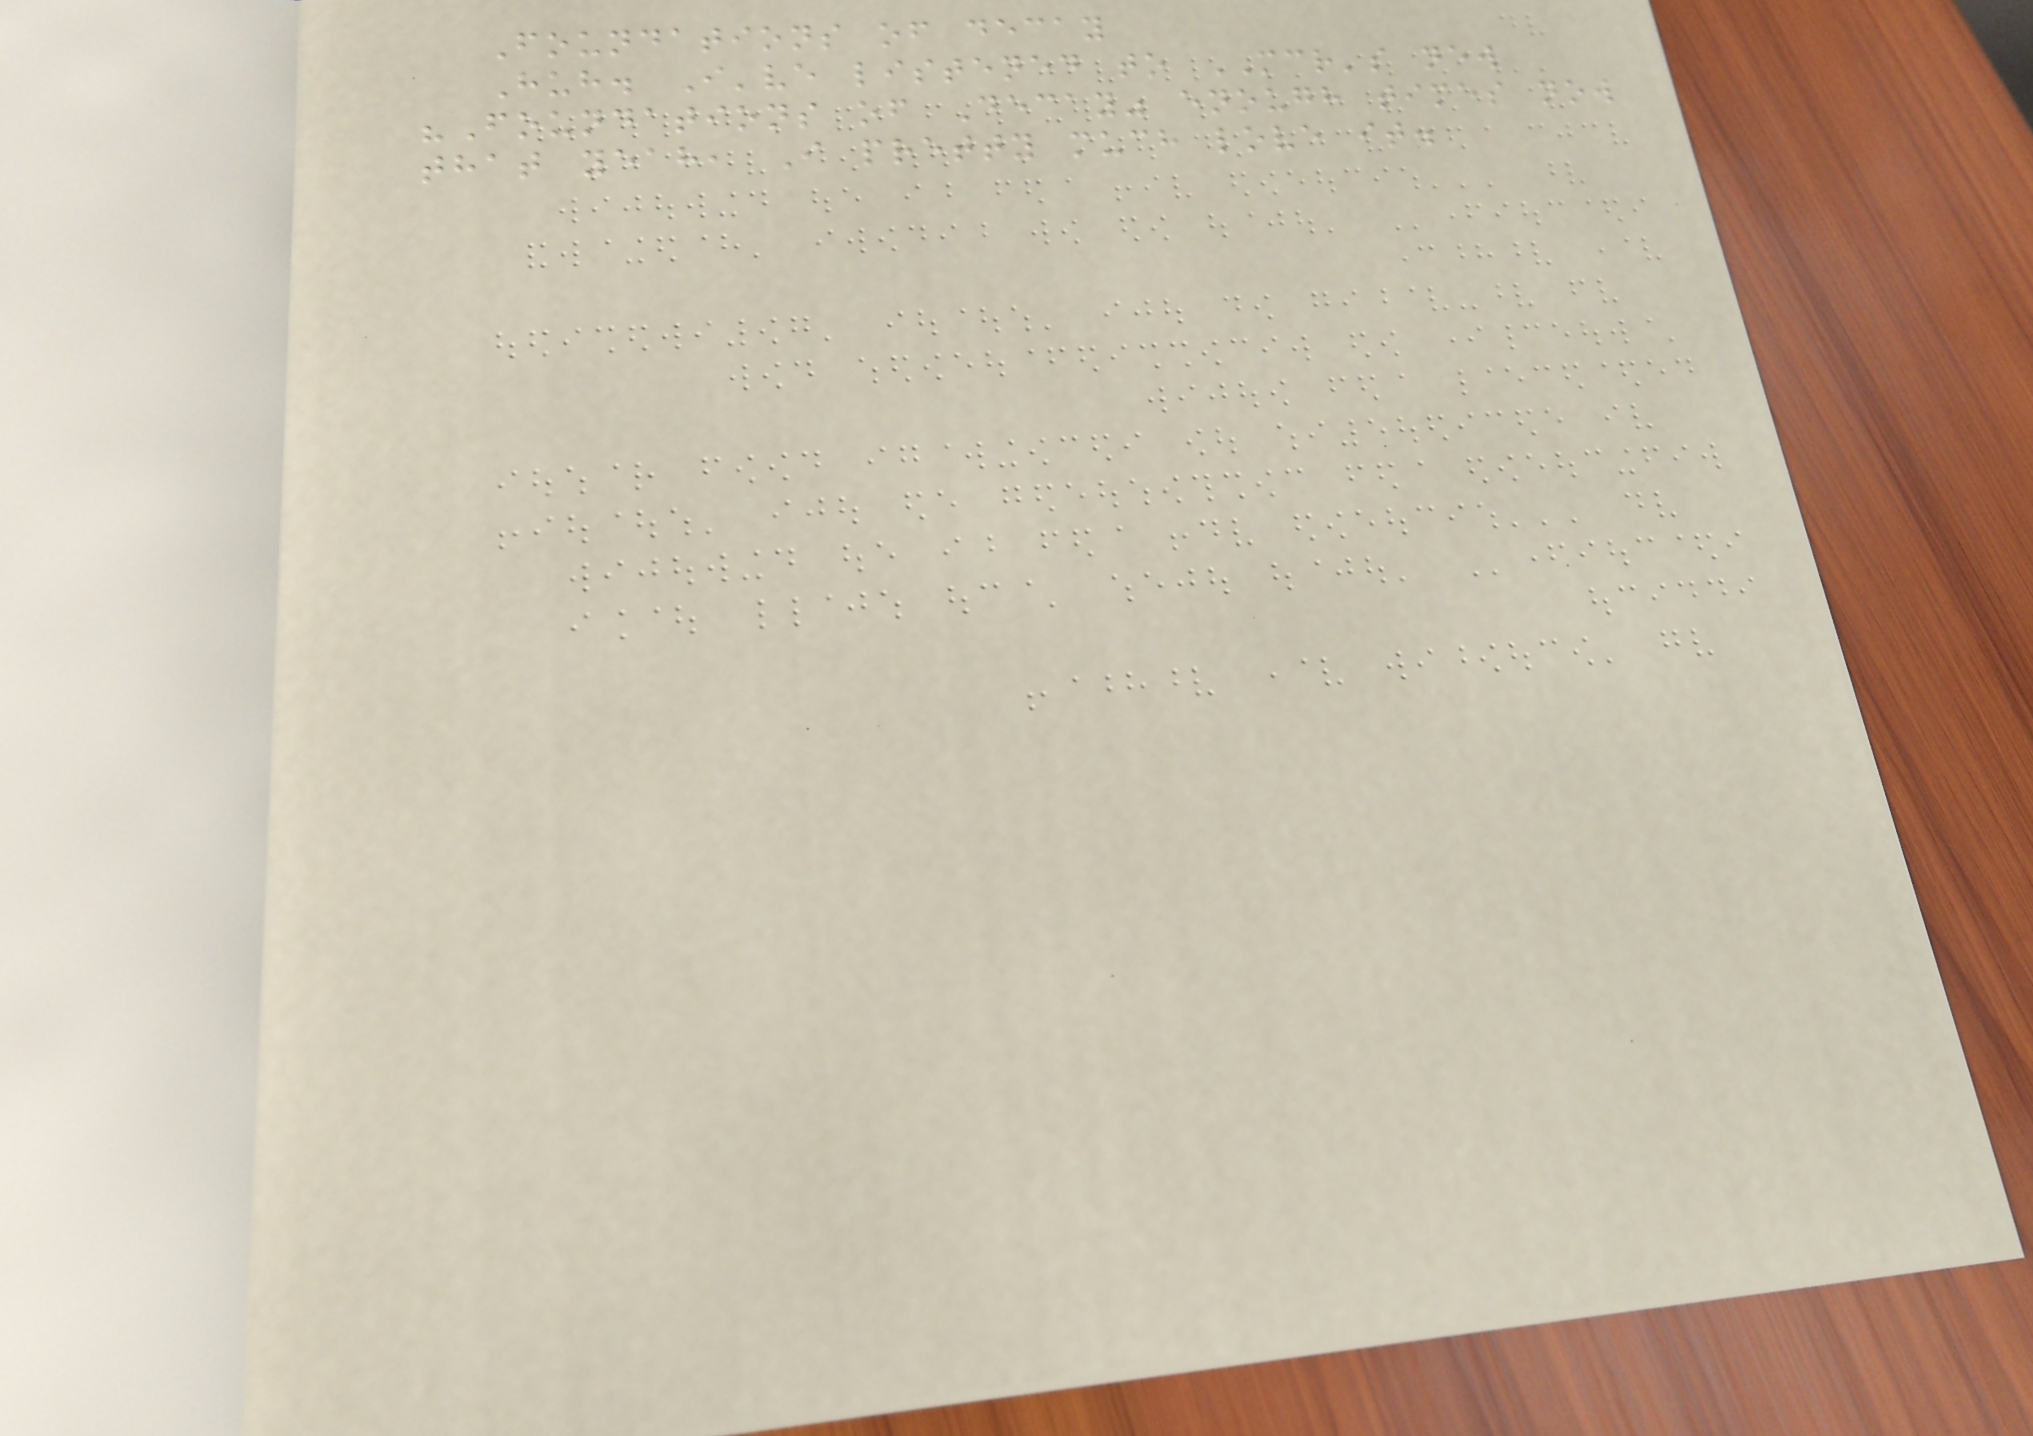Foundations of decay
Huh. I've listened to MCR's new
"Foundations of Decay" enough times now
that yeah, I pretty much love it.
